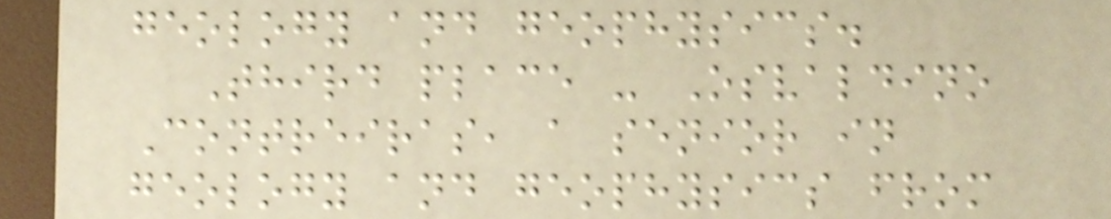geology and geophysics.
Third place - Osvaldino
Contreiras, a senior in
geology and geophysics from
